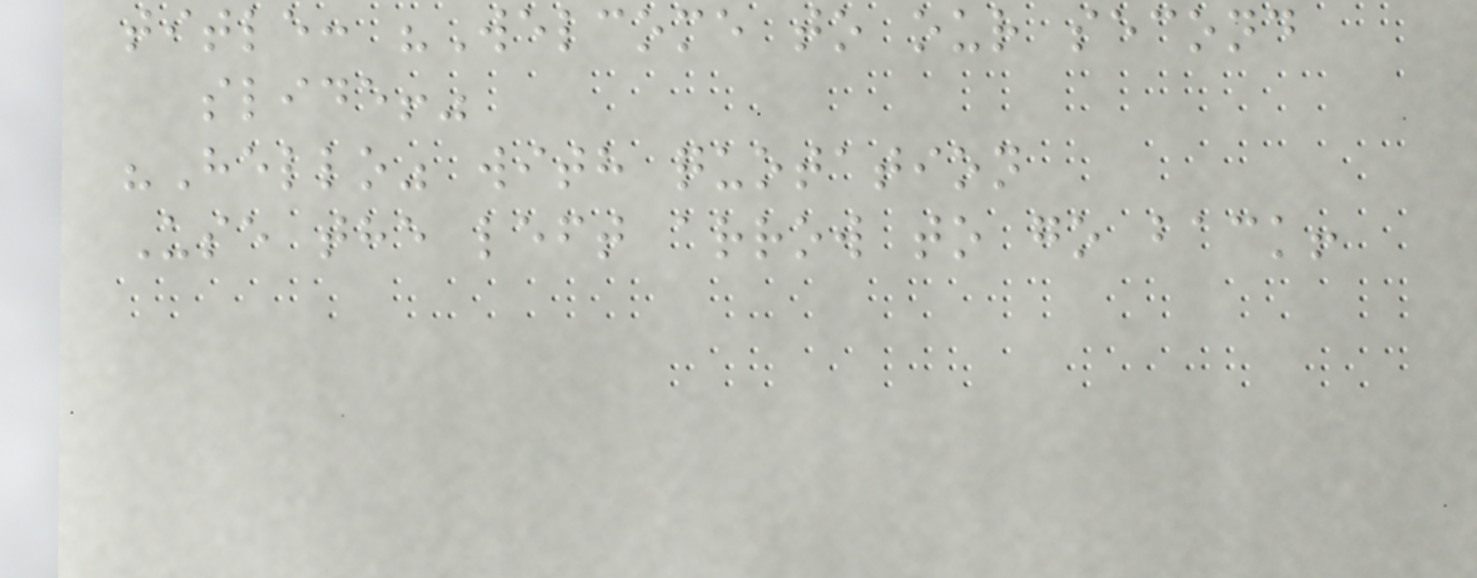title: "Welcome to our second
slide!"
"Hello" with quotation
Use the left arrow to go back!
